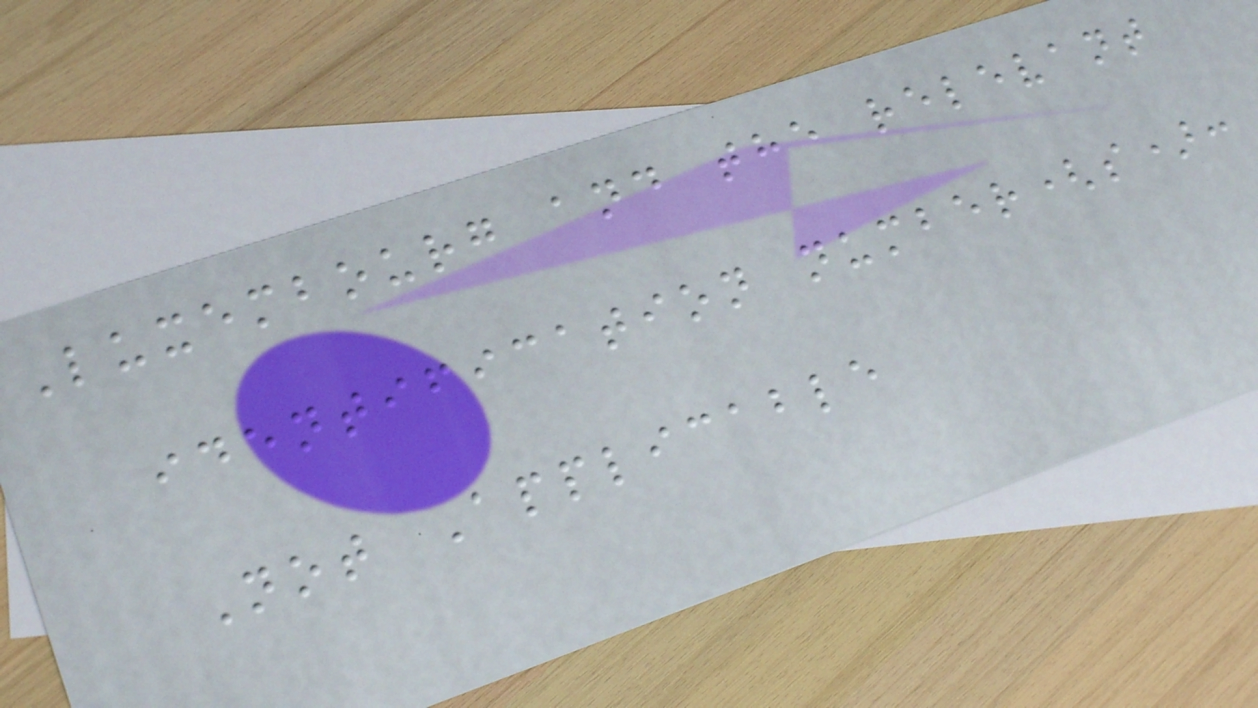Luxembourg and the relevant
identification number(s):
Not Applicable
